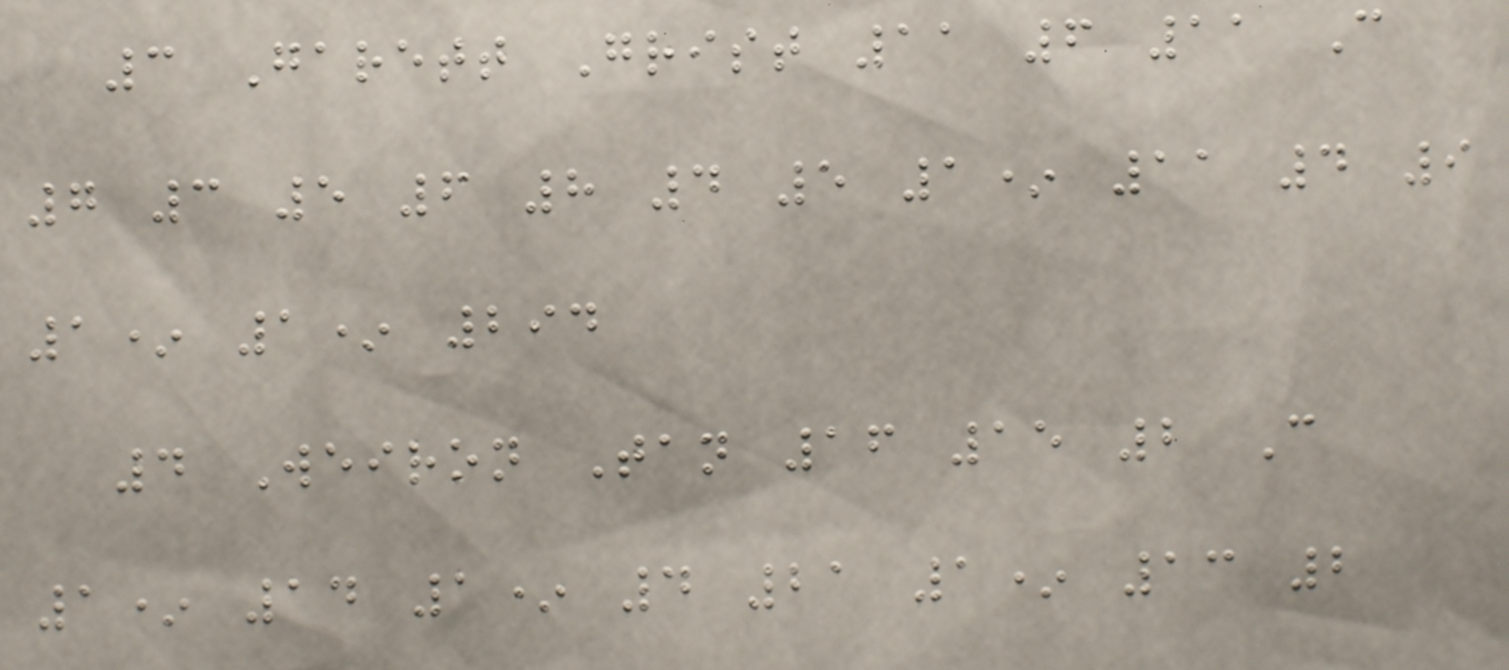3 Garett Grist 11 6 11 C
7 3 5 6 8 4 5 1* 11 4 9
1* 1* 294
4 Weiron Tan 16 15 2 C
1* 14 1* 4 21 1* 13 2
